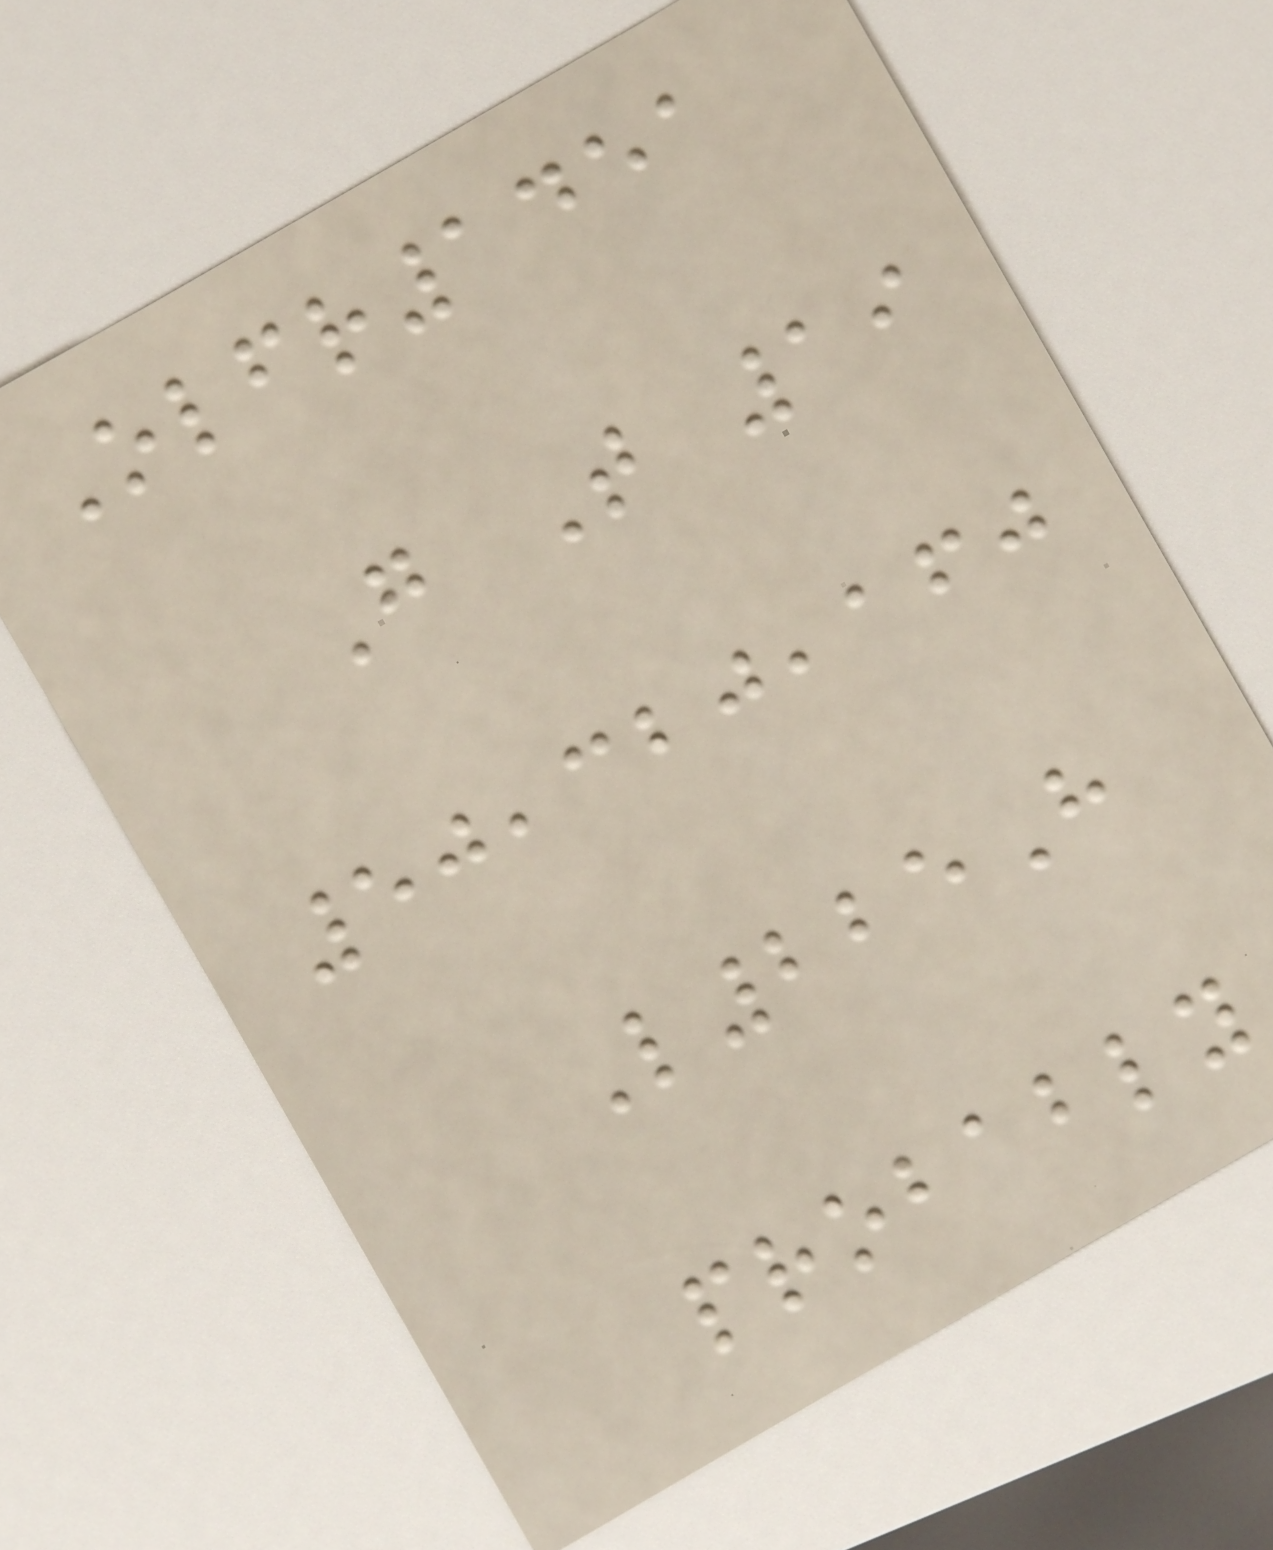Olfr1451
G T 19
50,320,160
L225H
probably
